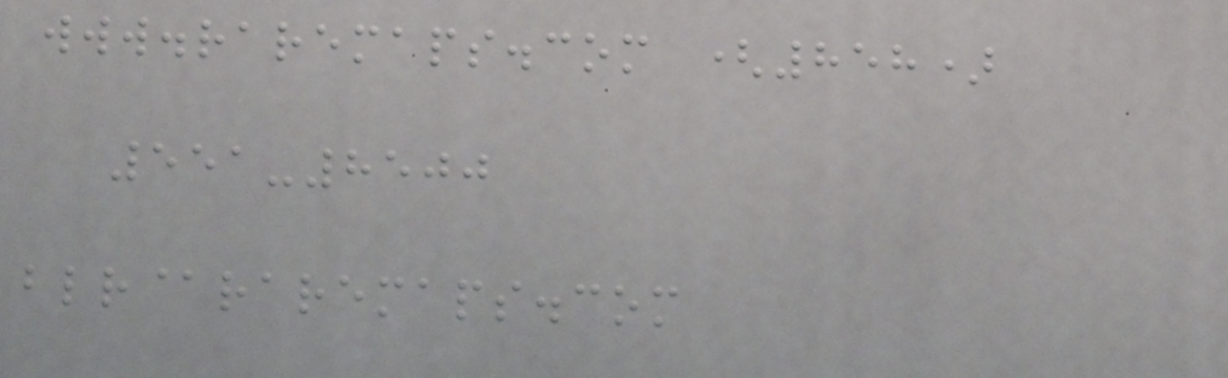www.raremaps.com (858)
551-8500
blr@raremaps.com
